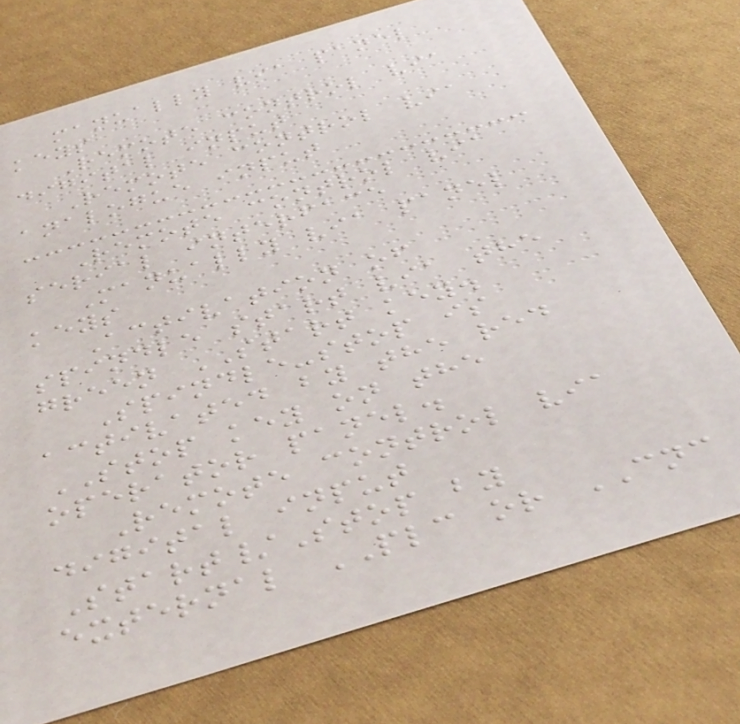manually via panel
keys
Remote control via
digital input
Remote control via
analogue input
Remote control via
serial interface
Manually via panel
keys
Activation of
spindle start via the
green START key.
Spindle-stop is
activated by the red
STOP key on the
operator panel.
Remote control via
digital input
Start/Stop by
external PLC or CNC
